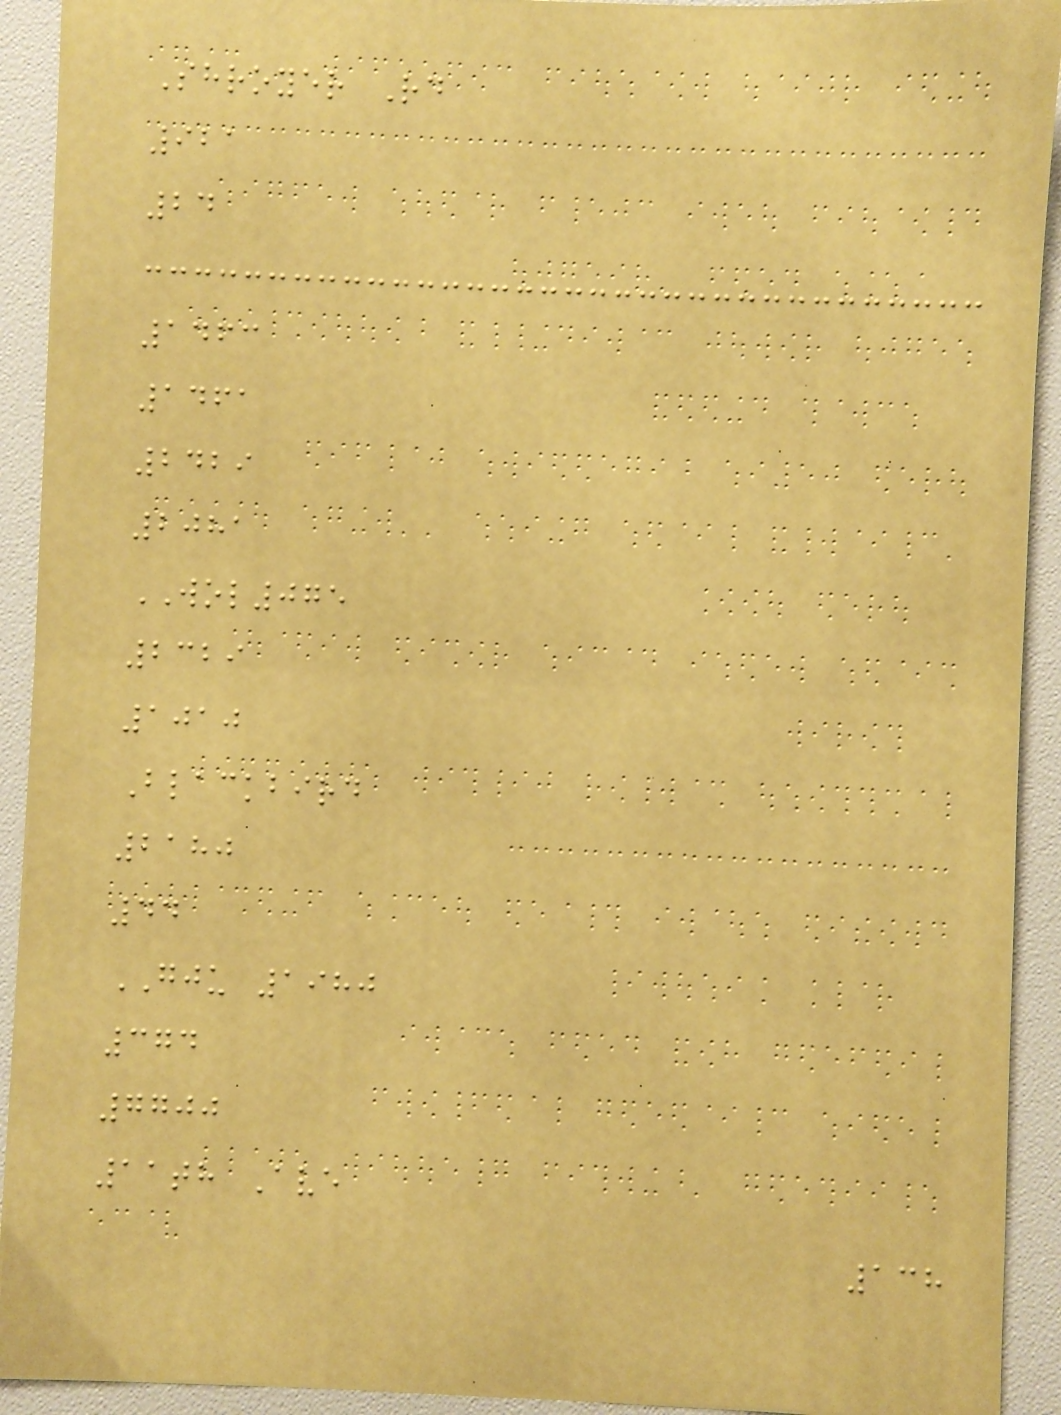Shroyer Rd
921
24
1463
1461
2429
2081
WOL075
2329
1010
Blackbird
2180
44
GJU 1980
374
7700
11th Ave
138
